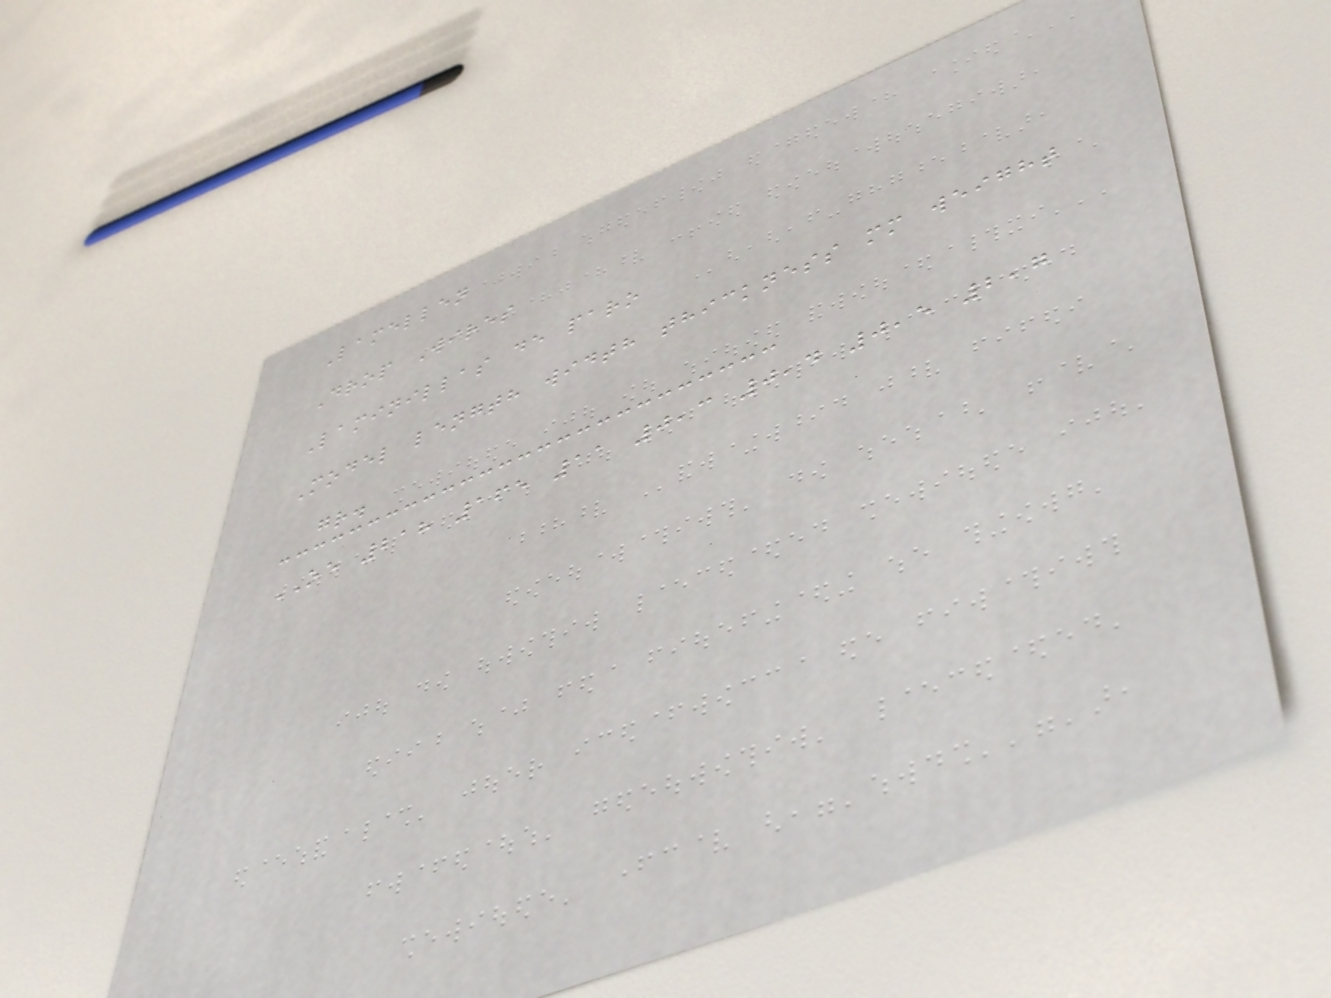Lamellen
Drop Wires
Laminillas de paro
Model length width thickness mm weight
gr.
OE 218 165 11 0,3 0,4 0,5 2,7
